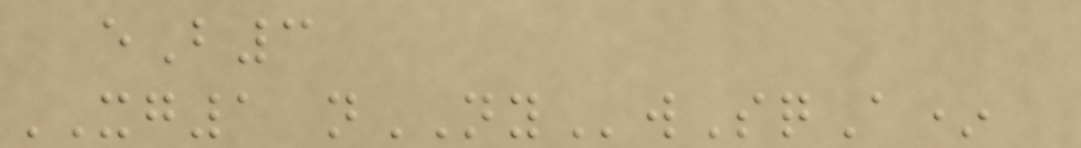eB3
XG1 nNYwSqA*
